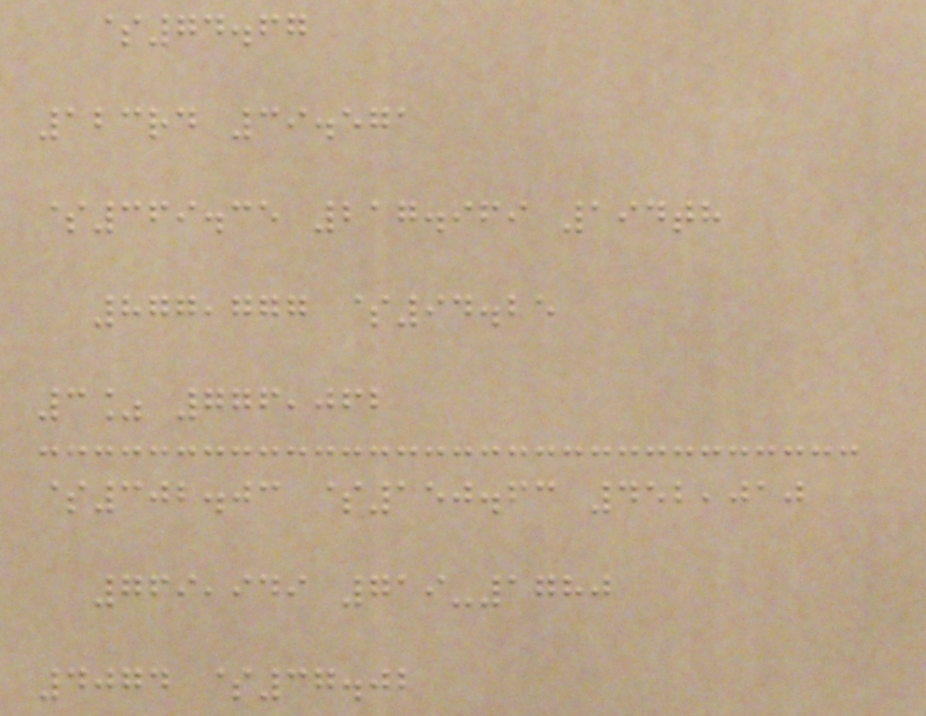$74.67
123rd 39.571
$369.35 217.969 194th
877,777 $94.25
3% 776,062
$302.03 $150.63 452,010
769,949 719-1780
4074 $37.02
